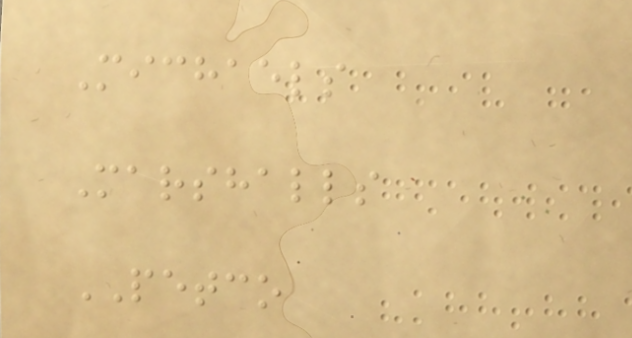Michaels
Marshalls
PETCO
